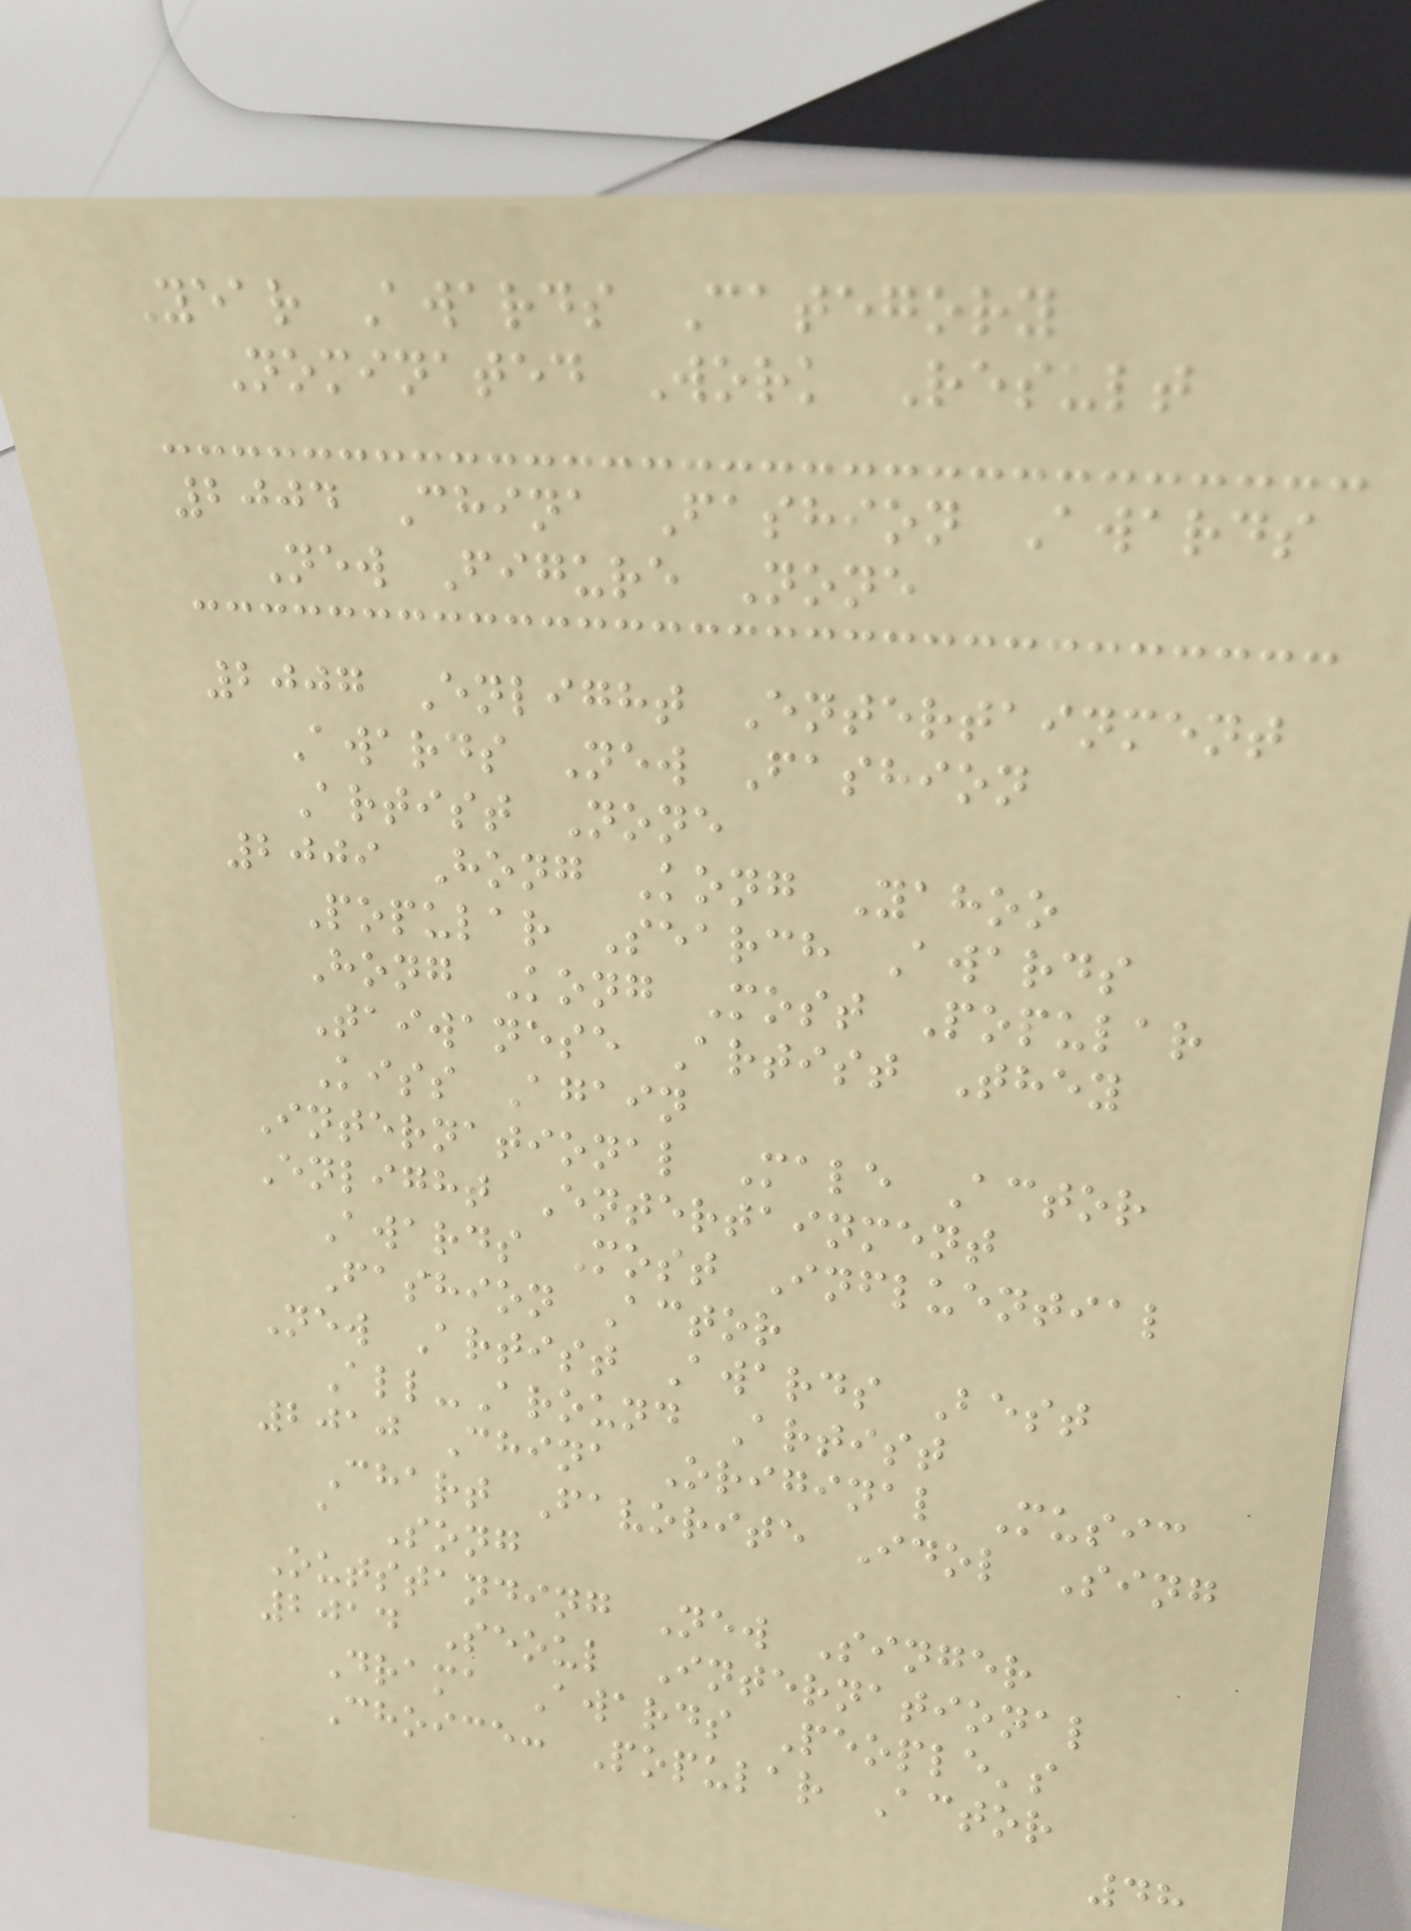Year Awards Category
Nominated Work Result
2004 China Fashion Awards
New Figure None
2007 Enlight Entertainment
Awards New Fashion
Artist None
2009 Hong Kong Yahoo
Popular Search Awards
Hong Kong Most Popular
Taiwanese Artist They
Kiss Again
International Male Actor
Enlight Entertainment
Awards Most Influential
Fashion Actor
New Artist Awards Best
All-Around Artist
2010 China Original Music
Chart Favorite Idol Sing
a Song
Outstanding New Singer
2014 Seoul International
Drama Awards People's
Choice: Popular Actor
48
